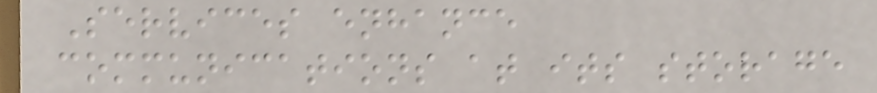Services enhance
communications at its storage
